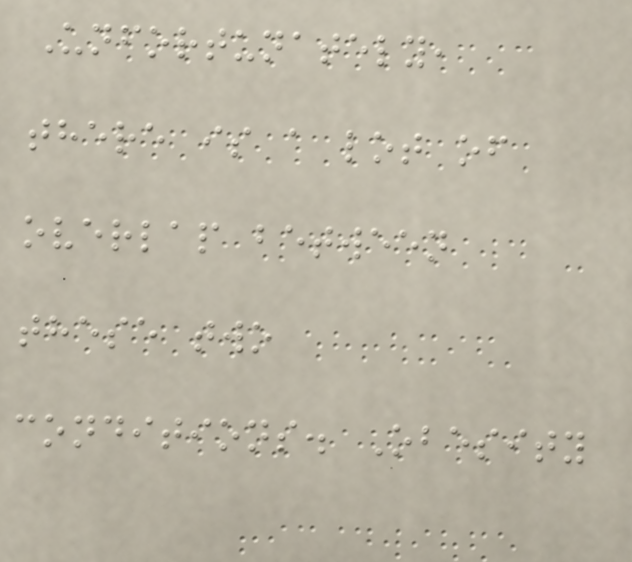Unfortunately,
there is a lot of
overlap between
these two
conditions. Obesity
